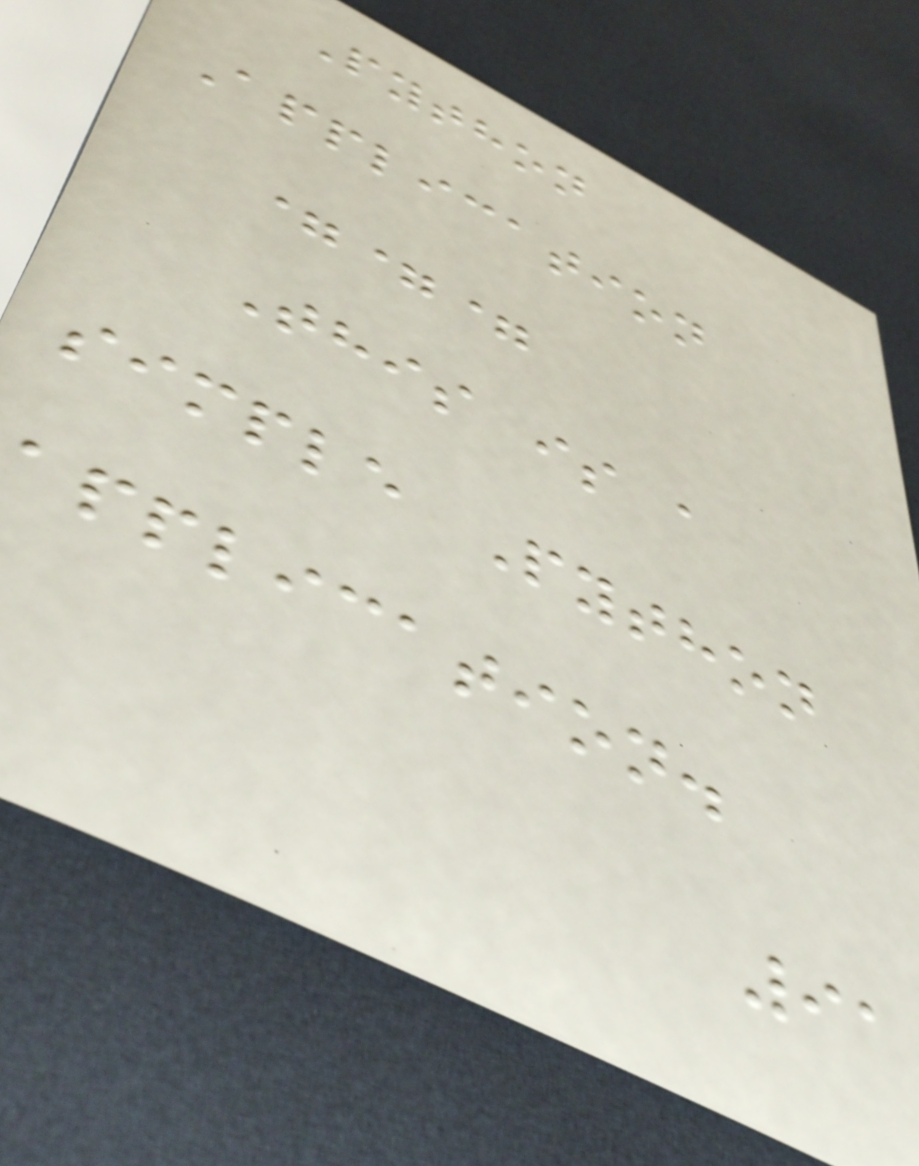Python
Application
===
This is a
simple Python
application.
91
